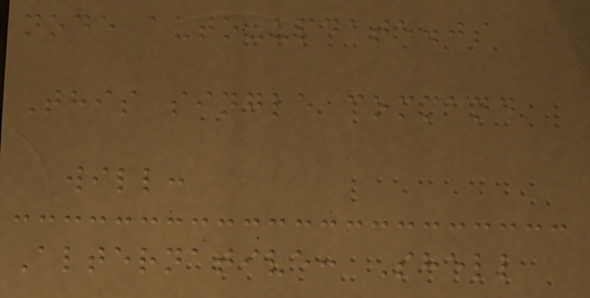node auto-update.js
This single command
will:
Alternative: Shell
